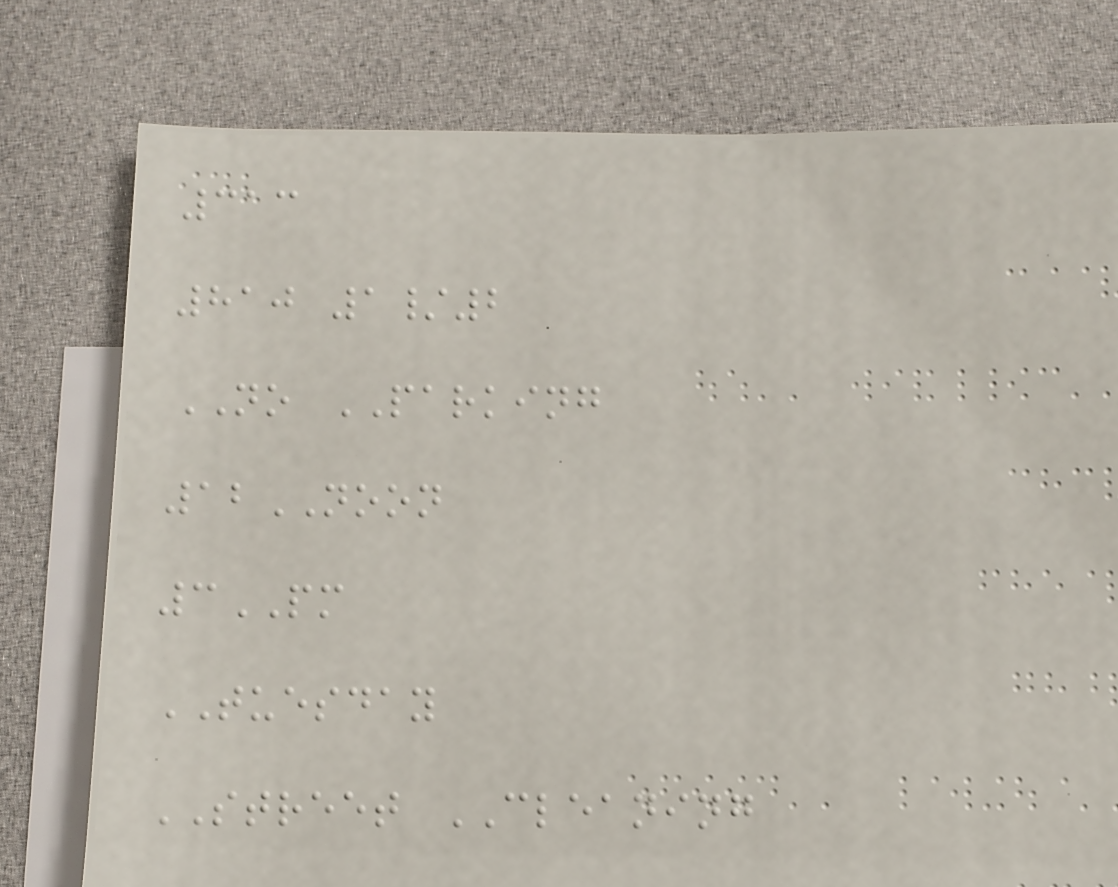313
810 1/2
NO PARKING
12NOON
3PM
TUESDAY
STREET CLEANING
